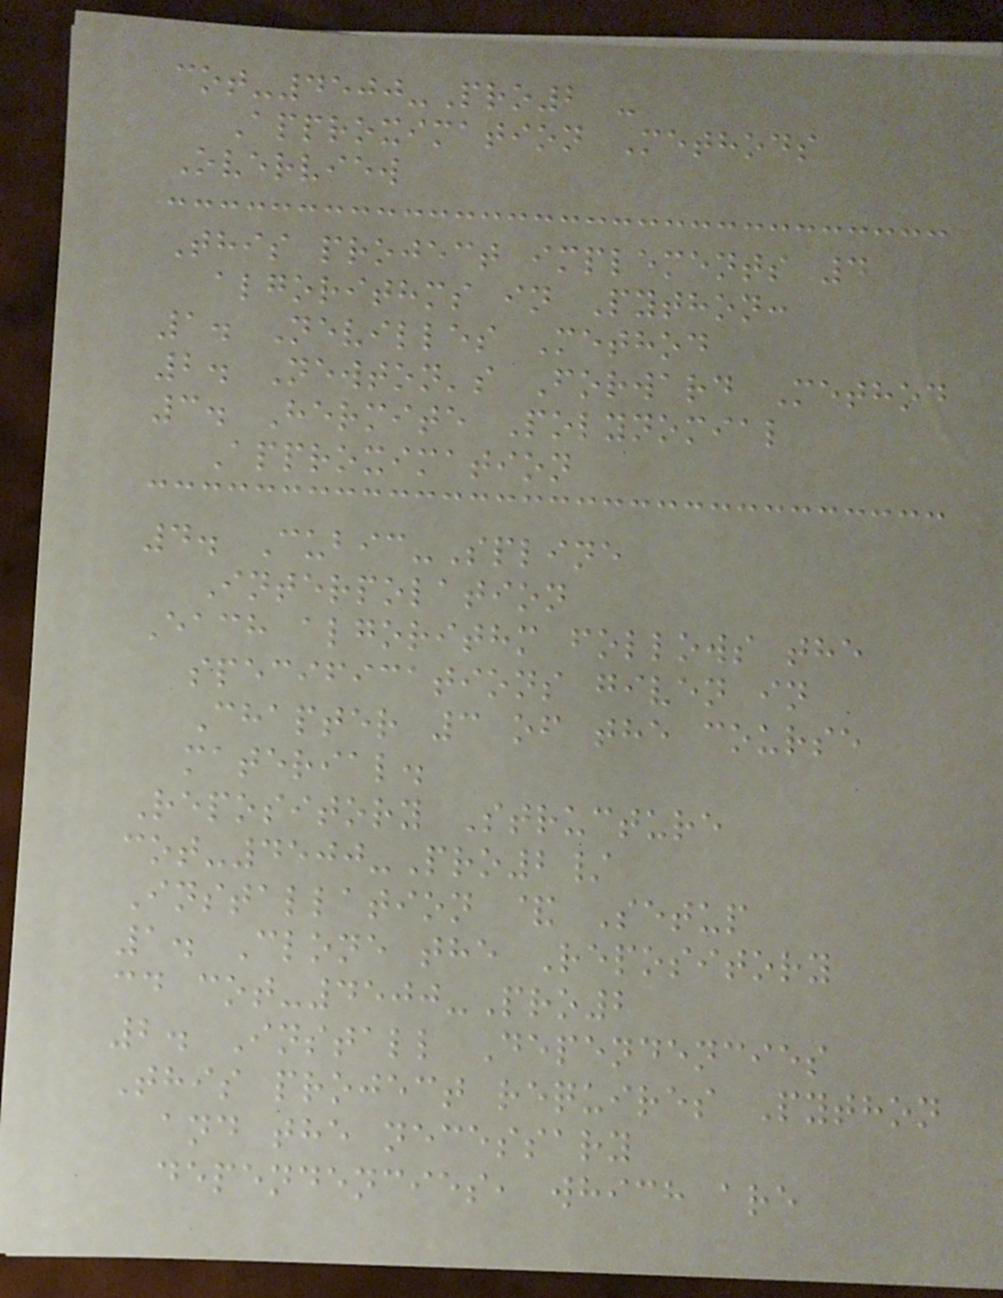cot-4500-Pro2 -
Approximation Methods
Overview
This project implements 4
algorithms in Python:
1. Nevilles Method
2. Newton's Forward Method
3. Hermite Polynomial
Approximation
4. Cubic-Spline
Interpolation
Each algorithm follows the
specifications given in
Chapter 3 of the course
material.
Repository Structure
cot-4500-Pro2/
Installation & Setup
1. Clone the Repository
cd cot-4500-Pro2
2. Install Dependencies
This project requires Python
and the necessary
dependencies, which are
